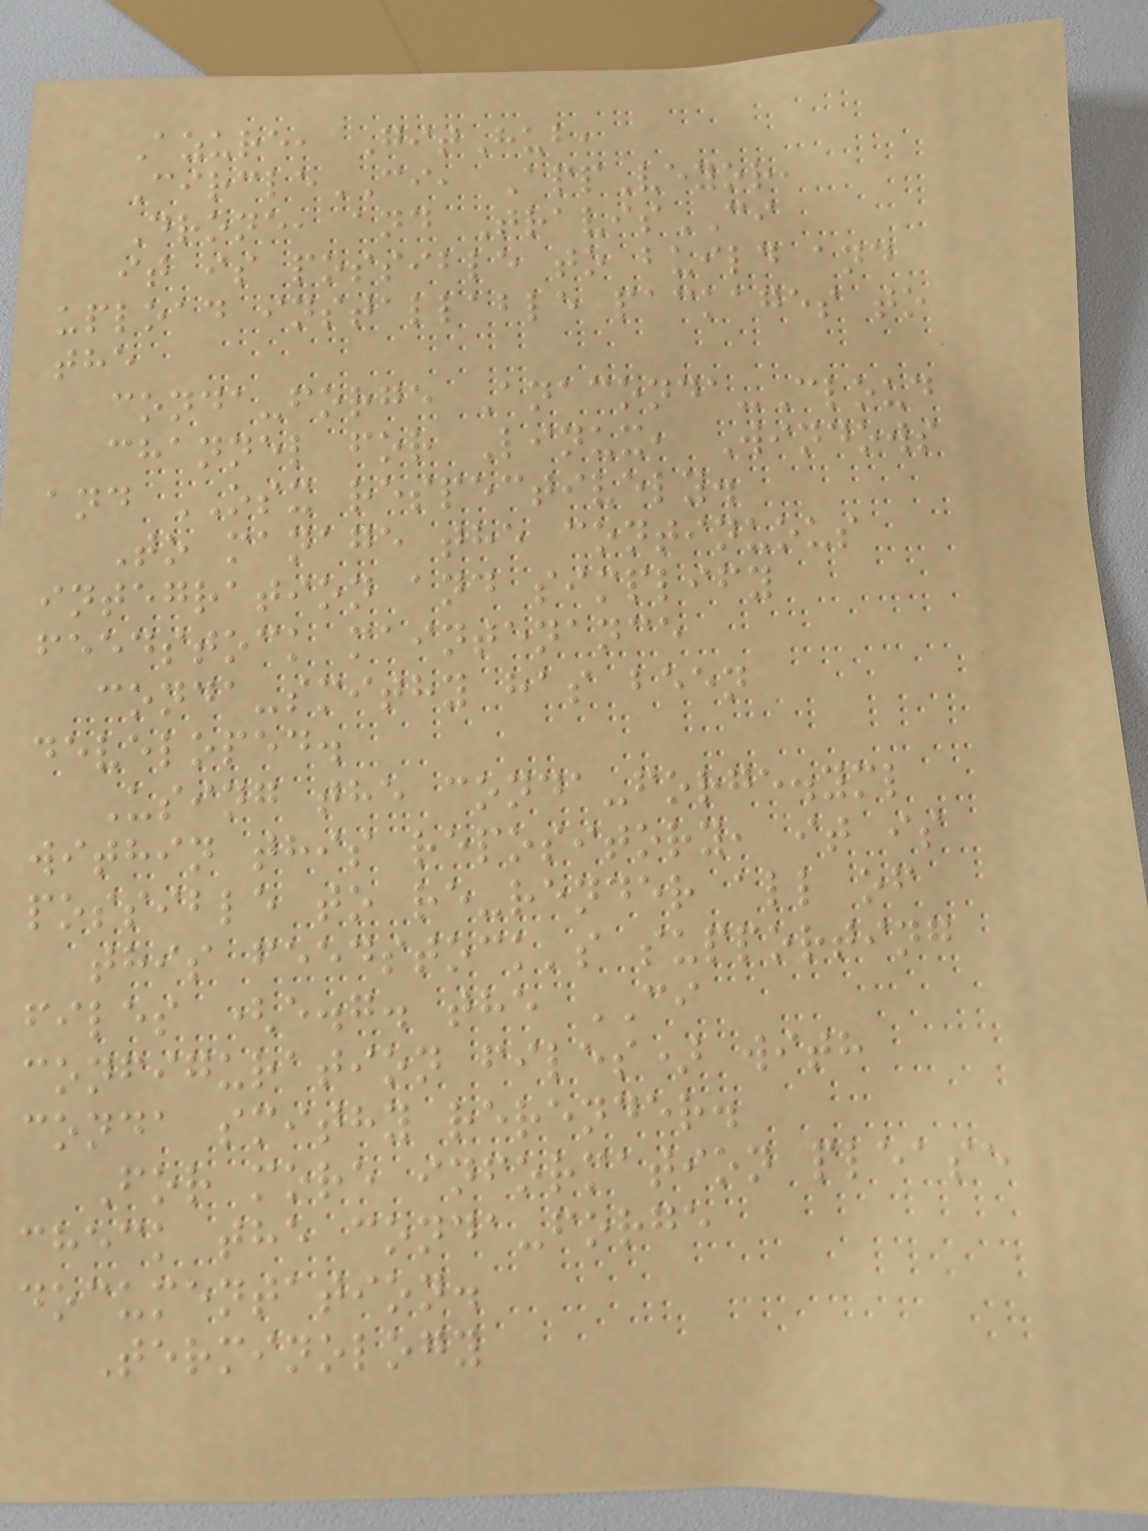Azure, GitHub,
CircleCI, AppVeyor,
Drone, and TravisCI
it is possible to build and
upload installable packages to
the
conda-forge Anaconda-Cloud
channel for Linux, Windows
and OSX respectively.
To manage the continuous
integration and simplify
feedstock maintenance
conda-smithy has been
developed.
Using the conda-forge.yml
within this repository, it is
possible to re-render all of
this feedstock's supporting
files (e.g. the CI
configuration files) with
conda smithy rerender.
For more information please
check the conda-forge
documentation.
Terminology
